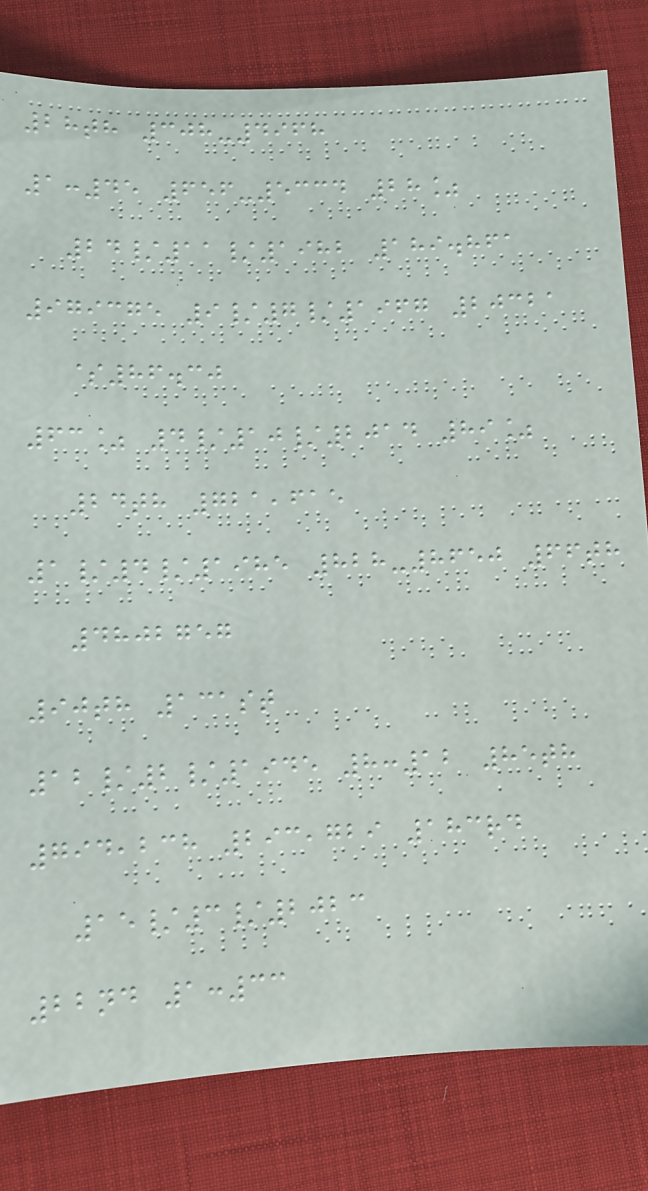28th 308-4968
1:45 656-5334 28%
24/11/1982 189.861
979375 9/7/1967 20321
$86.30
63% 4/10/2014 89%
24th 721,615
1/4/1985 828-8650 66th
4802757
90th 131st
12/2/1945 8:12 85th
794,238 293,729 183rd
15/3/2023
22nd 1:33
